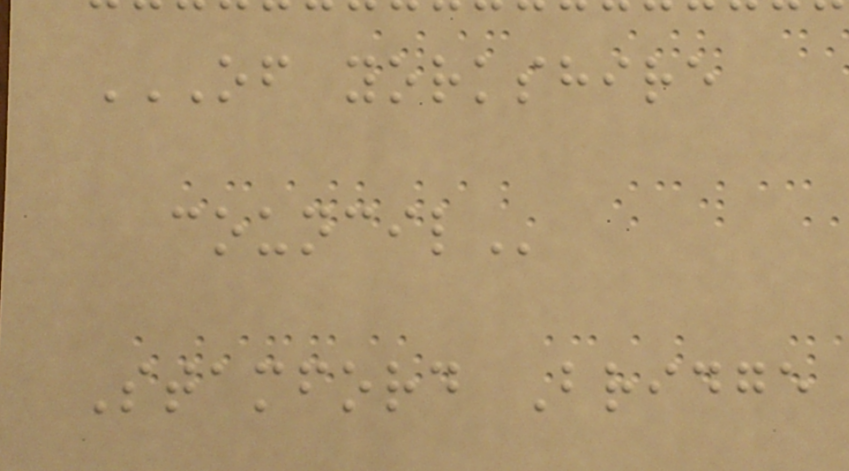OF YORKSHIRE
COUNCIL
Stamford Bridge
